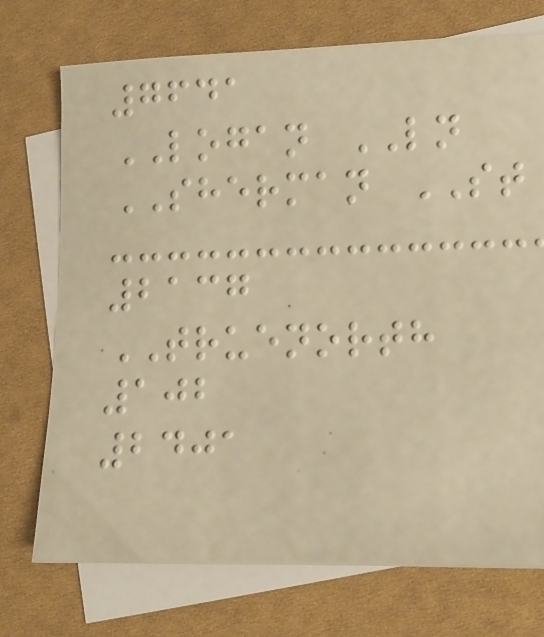7641
LOGAN LN
SHERMAN ST
2137
TRUENORTH
102
2401
